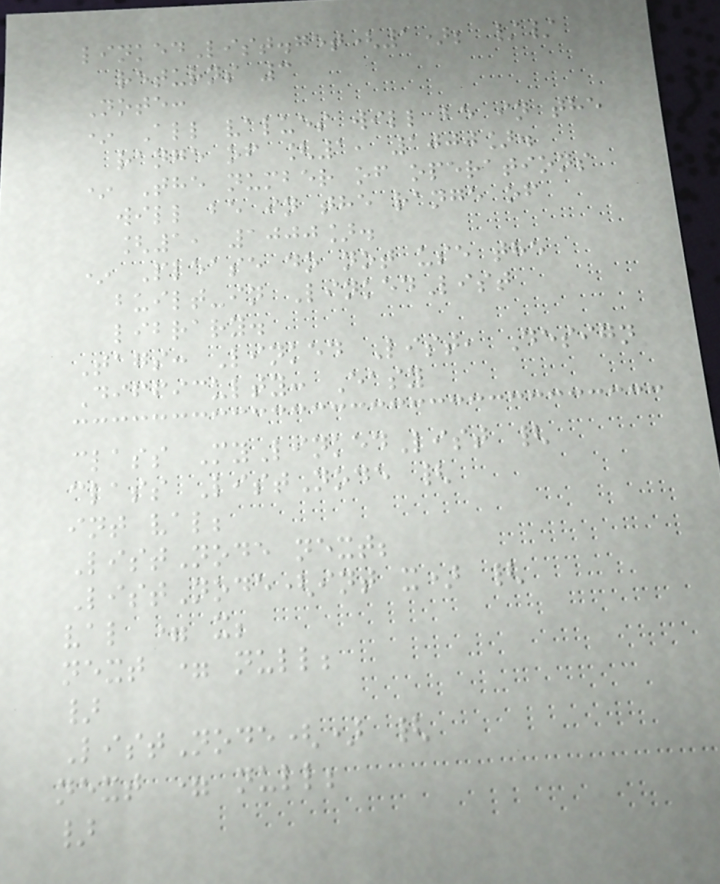linkedList.get(1); //
returns 3
Note:
* All values will be in the
range of [1, 1000].
* The number of operations
will be in the range of
[1, 1000].
* Please do not use the
built-in LinkedList
library.
Tags: Linked List, Design
Difficulty: Easy
class MyLinkedList {
class ListNode {
int val;
ListNode next;
ListNode(int x) {
val = x;
next = null;
}
ListNode() {
next = null;
}
